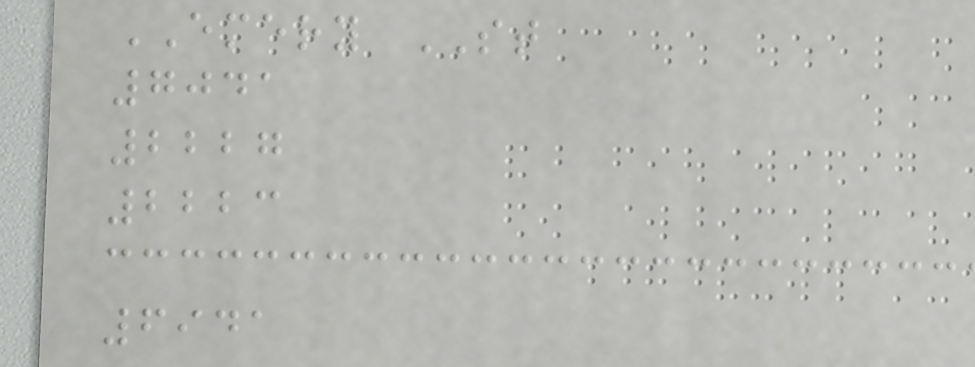EMERY ST
7041
2227
2223
6941
